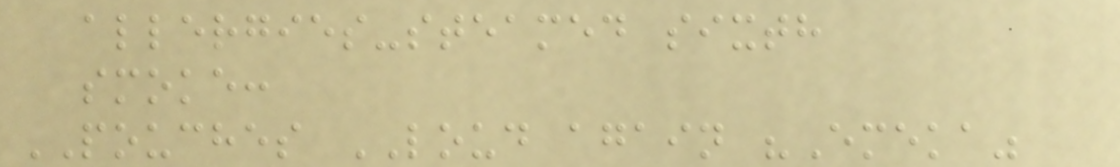allergies-steamed sixth
smoke:
POUCHES LOUD again "Emeka"
